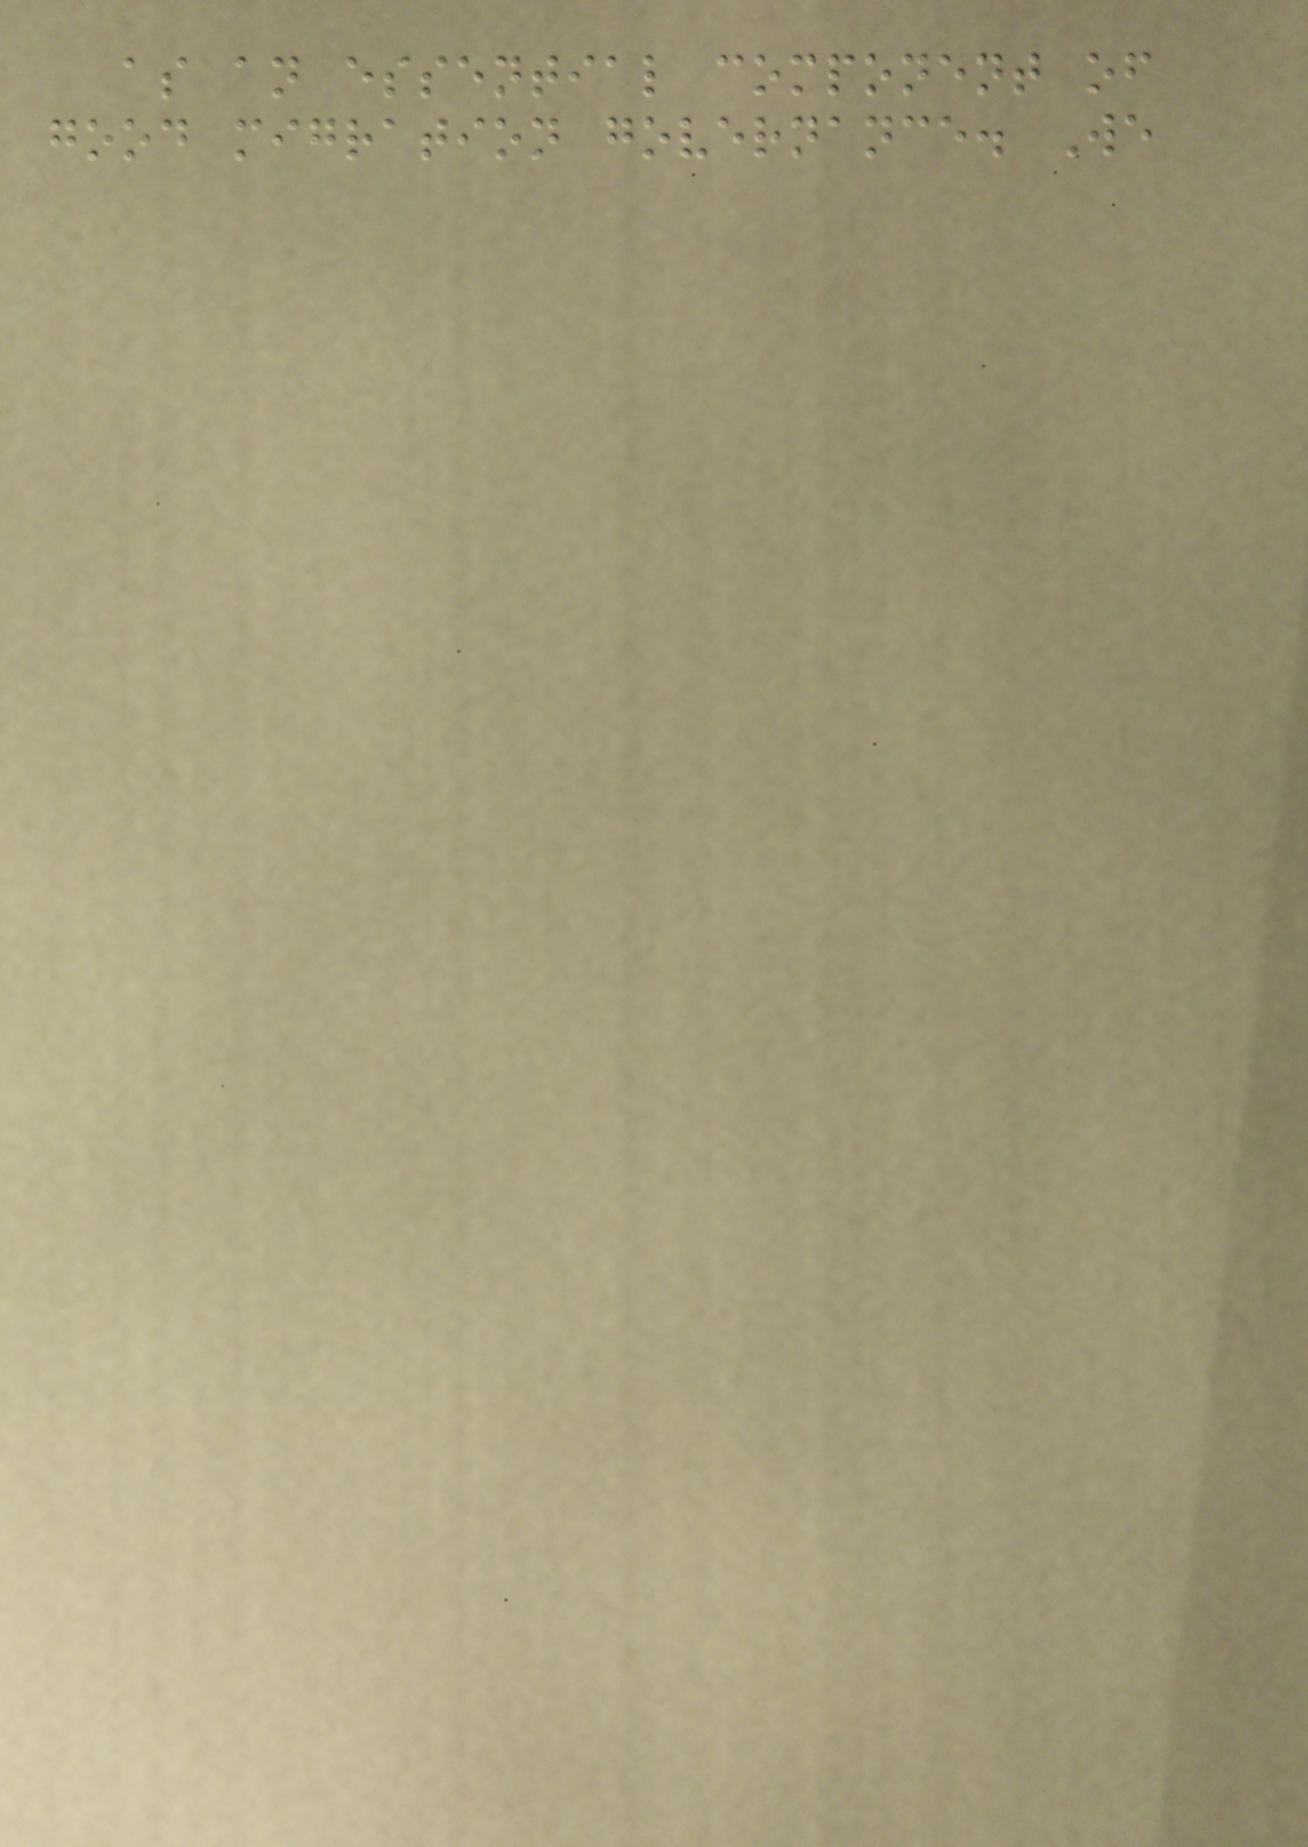as an essential component of
good migration governance. We
